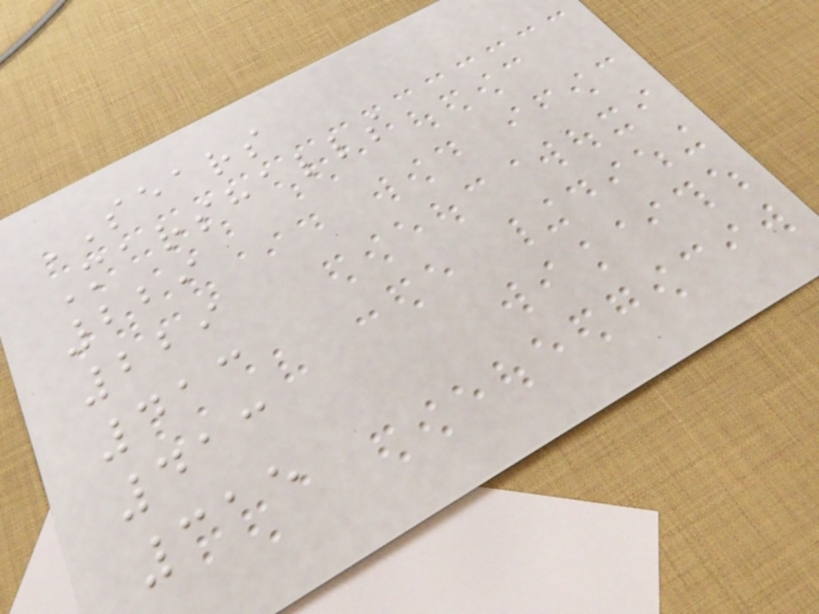SEARS
Marshalls
229
229
413
413
315
